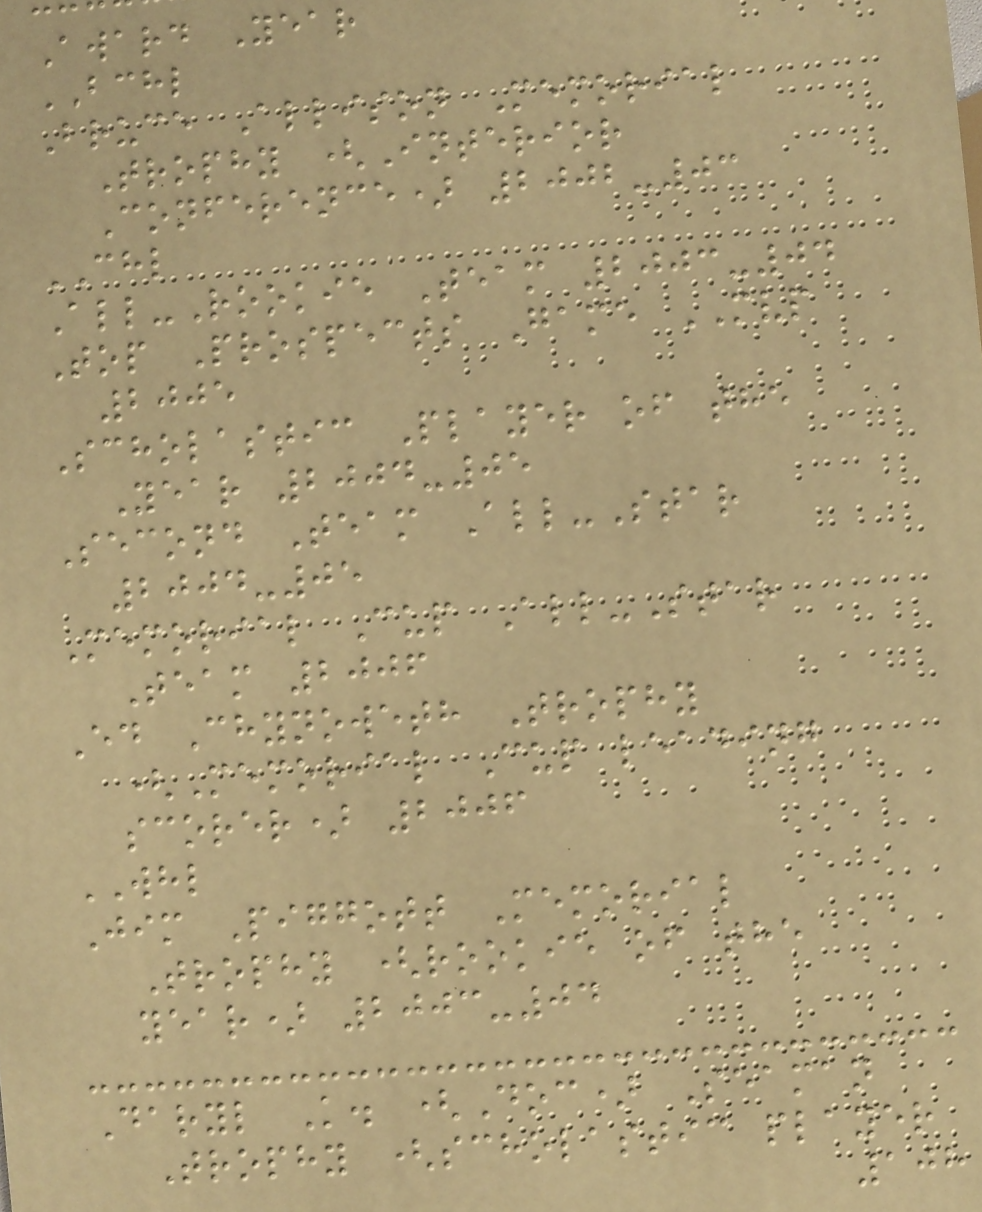Award Year
BCHL
Bruce Allison Memorial
Trophy (Interior
Conference) 2002-03
CHL
All-Rookie Team 2003-04
Top Prospects Game MVP
2005
Scholastic Player of the
Year 2004-05
Second Team All-Star
2004-05
Memorial Cup All-Star
Team 2006
Ed Chynoweth Trophy
(Memorial Cup leading
scorer) 2006
WHL
Jim Piggott Memorial
Trophy (rookie of the
year) 2003-04
Daryl K. (Doc) Seaman
Trophy (scholastic player
108
